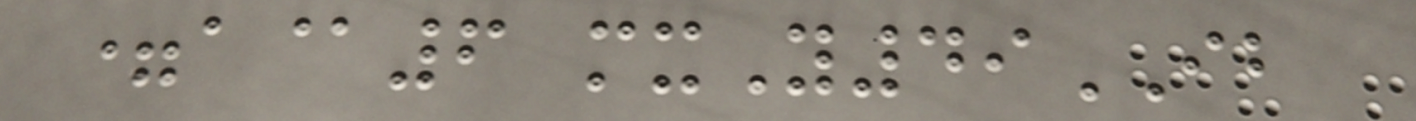=a@6 mxY49IB
